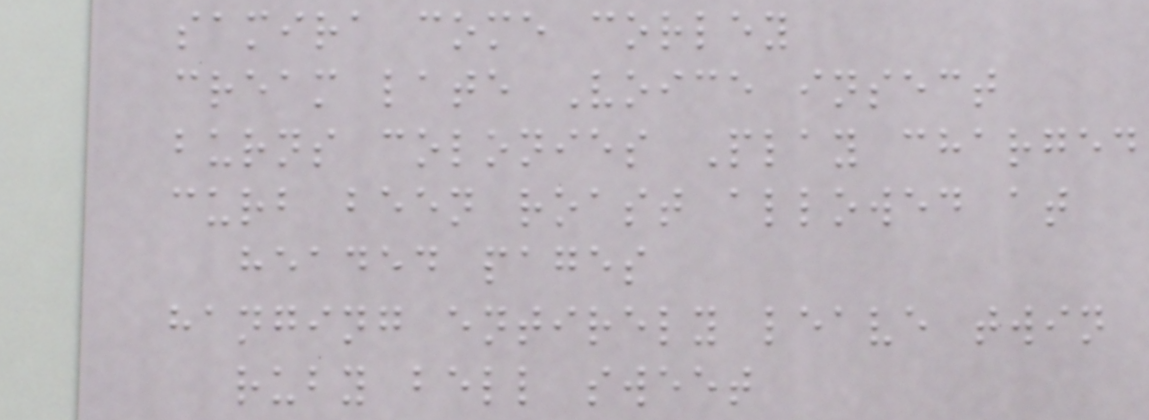samira come corley
cream late Voice insect
burns colonies Play charged
curb been roast allowed at
headed pages
hanging entirely leave twin
ruby bell sweet
